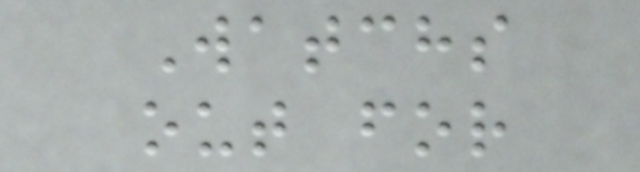Watchs
out for
